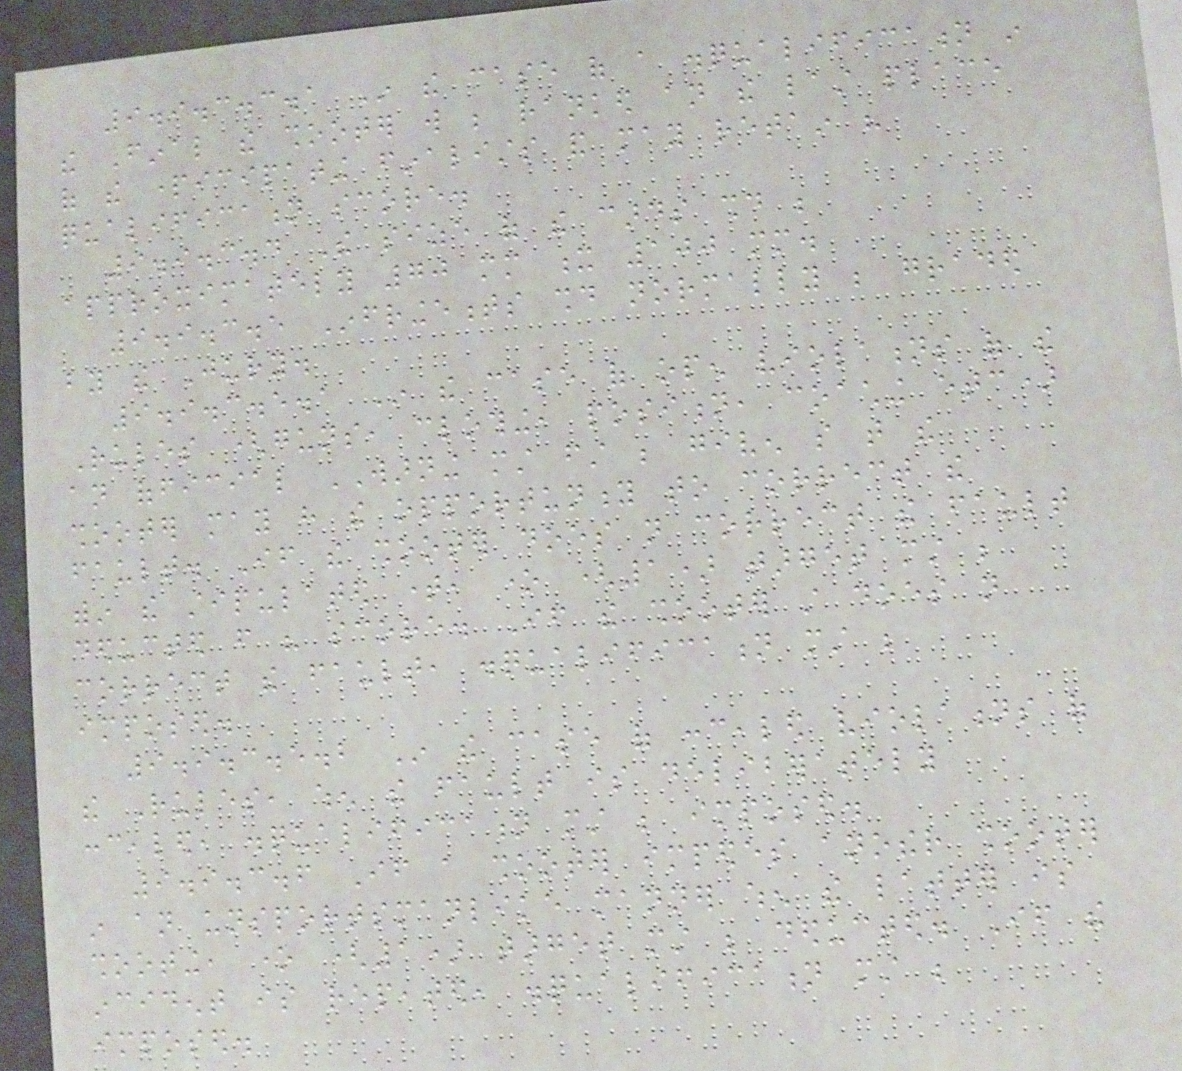9.9.3.3.1 In the case of a disqualification in
the Final the shooter will be ranked an the last place
of the participating finalists and may retain his
qualification score.
9.9.3.4 The size of the cards should be
approximately 70 mm x 100 mm.
9.9.3.5 Infringements should normally be graded
by the Jury.
9.9.3.5.1 In the case of open violations of the
Rules (guns, clothing, position, coaching etc)
an official WARNING must first be given so that the
shooter may have the opportunity to correct the
fault. If the shooter does not correct the fault
within the stipulated time, one (1) target must be
deducted from his score. If the shooter still does not
correct the fault, disqualification must be
imposed.
9.9.3.5.2 In the case of concealed violations of
the Rules, when the fault is deliberately
concealed, disqualification must be imposed.
9.9.3.6 If a shooter impedes another shooter
in an unsportsmanlike manner when the latter is
shooting, one (1) target must be deducted. If the
incident is repeated, disqualification must be
imposed.
